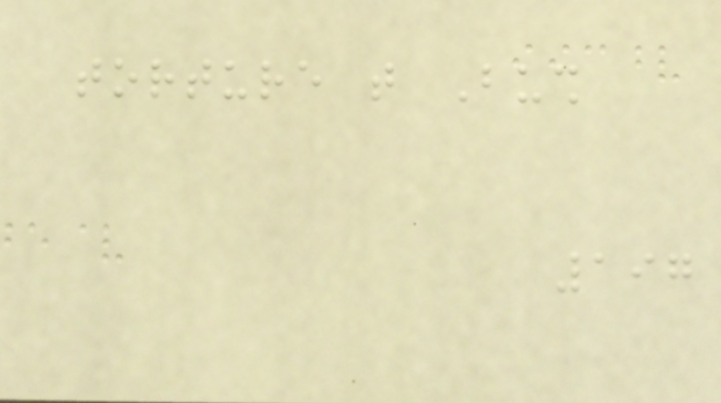torture that Bush
197
